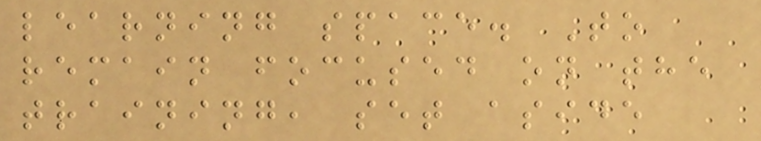learning space. To
remain focused on the
training, set aside
